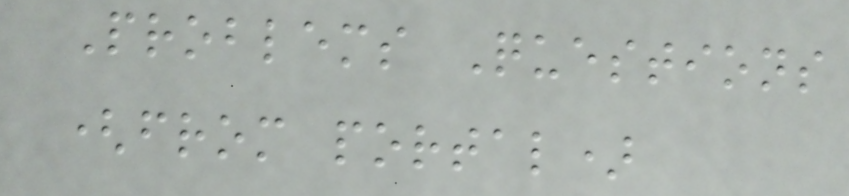Problems Questions
(from portal)
